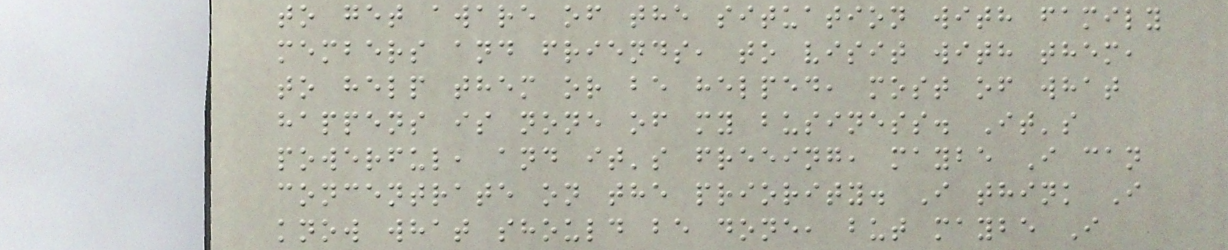to get aware of the situation with family
members and friends, to visit with them,
to help them or be helped, most of what
happens is none of my business. It's
powerful, and it's freeing, maybe I can
concentrate on the priority. I think I
know what should be done, but maybe I
